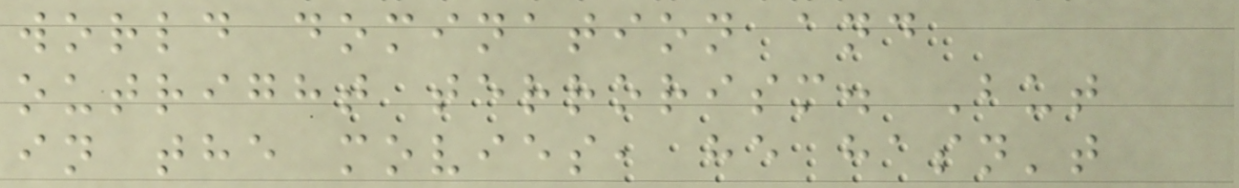world domination and
outright terrorism. But
in the movies, he hasn't
